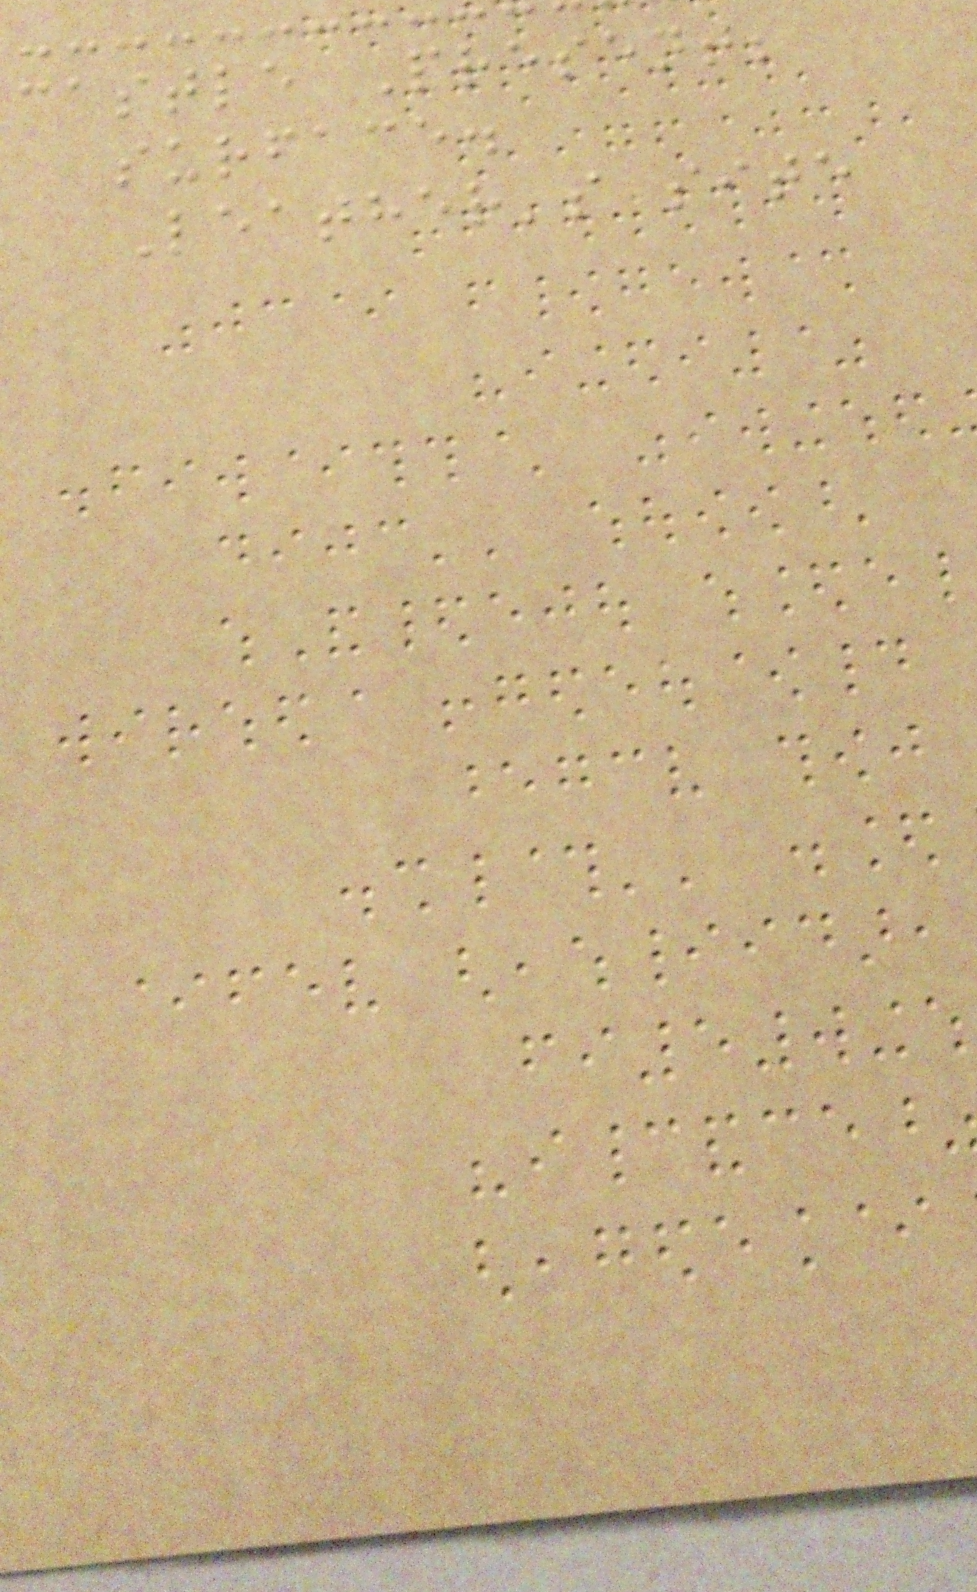castle Present;
surface.
Leather's site
